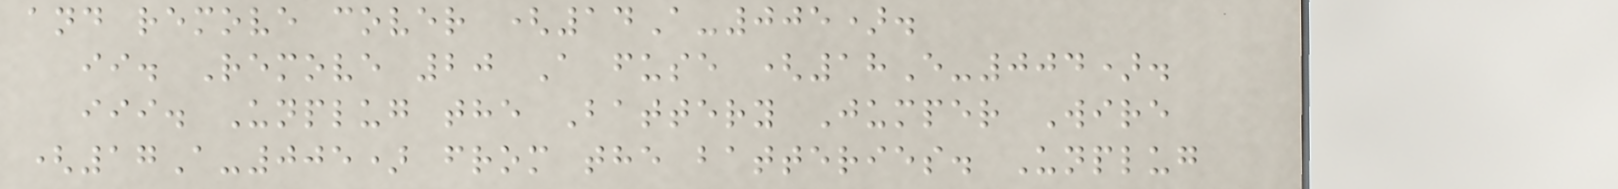and remove cover (14A-005).
ii. Remove 20 A fuse (18E-004).
iii. Unplug the Battery Jumper Wire
(17A-005) from the batteries. Unplug
